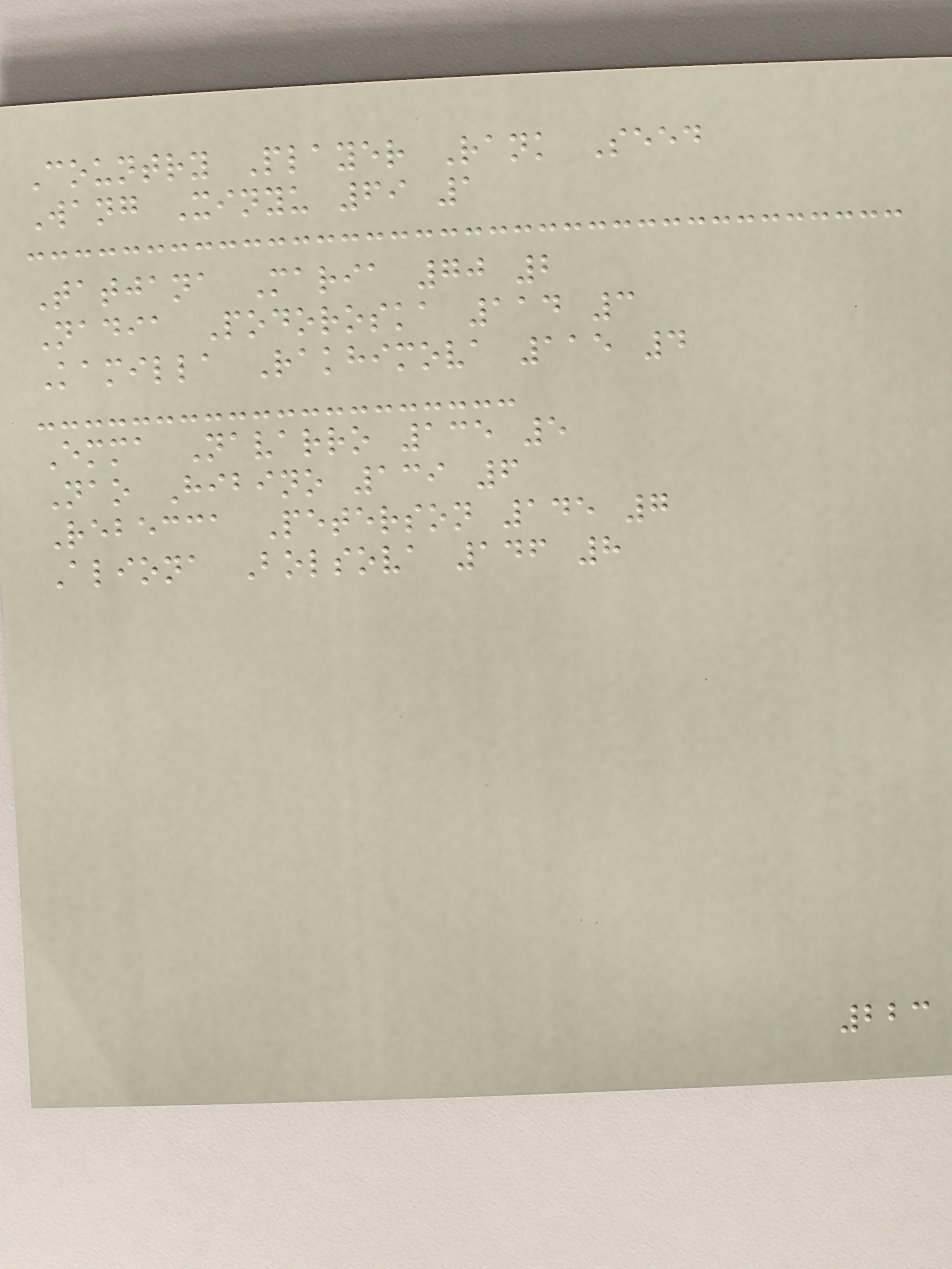Country Player Rank Seed
Wang Xinyu 69 1
Tatjana Maria 70 2
Nadia Podoroska 114 3
Kamilla Rakhimova 115 4
Emma Navarro 135 5
Nao Hibino 139 6
Rebecca Peterson 145 7
Aliona Bolsova 146 8
223
